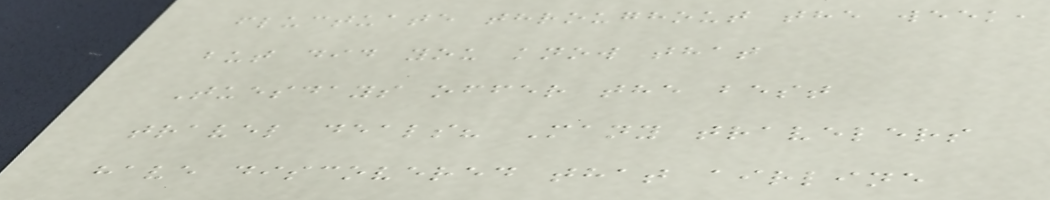fluctuate throughout the week,
but did you know that
Tuesdays offer the best
travel deals? Many travelers
have discovered that airline
